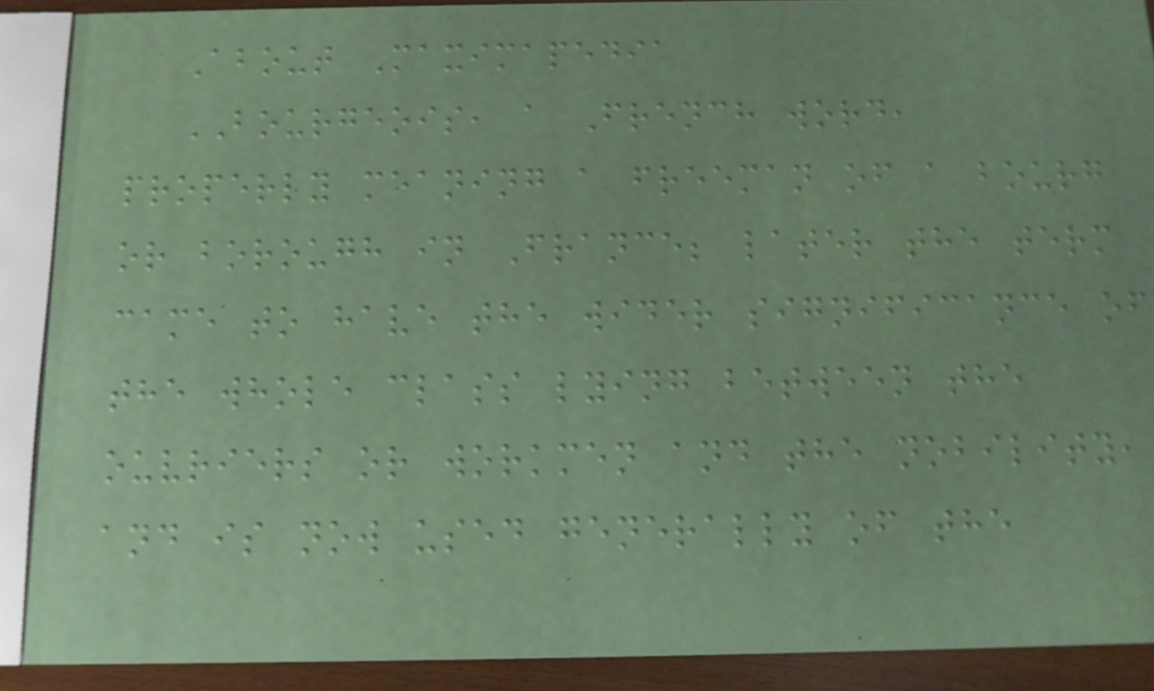About Maximapedia
BOURGEOIS, a French word,
properly meaning a freeman of a bourg
or borough in France; later the term
came to have the wider significance of
the whole class lying between the
ouvriers or workmen and the nobility,
and is now used generally of the
